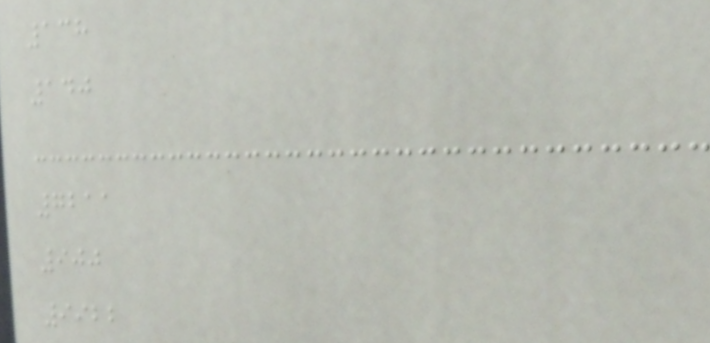138
140
7211
900
9922
